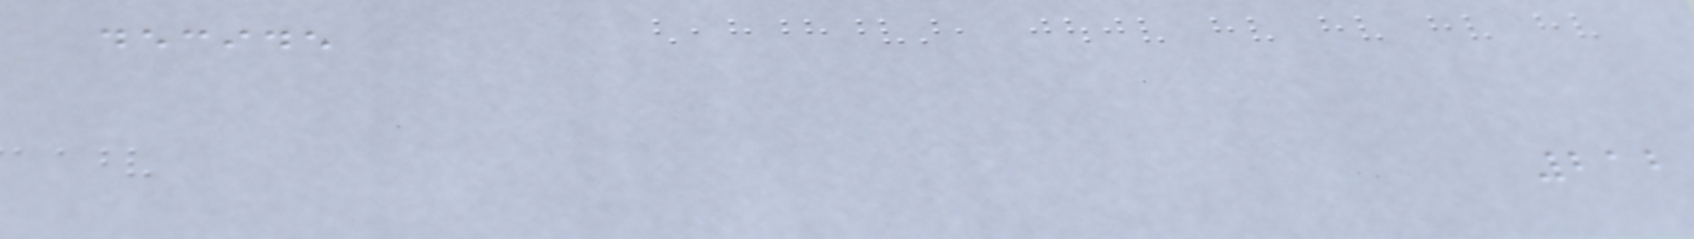decide
212
